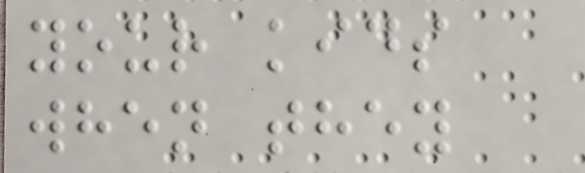your kids
when they
